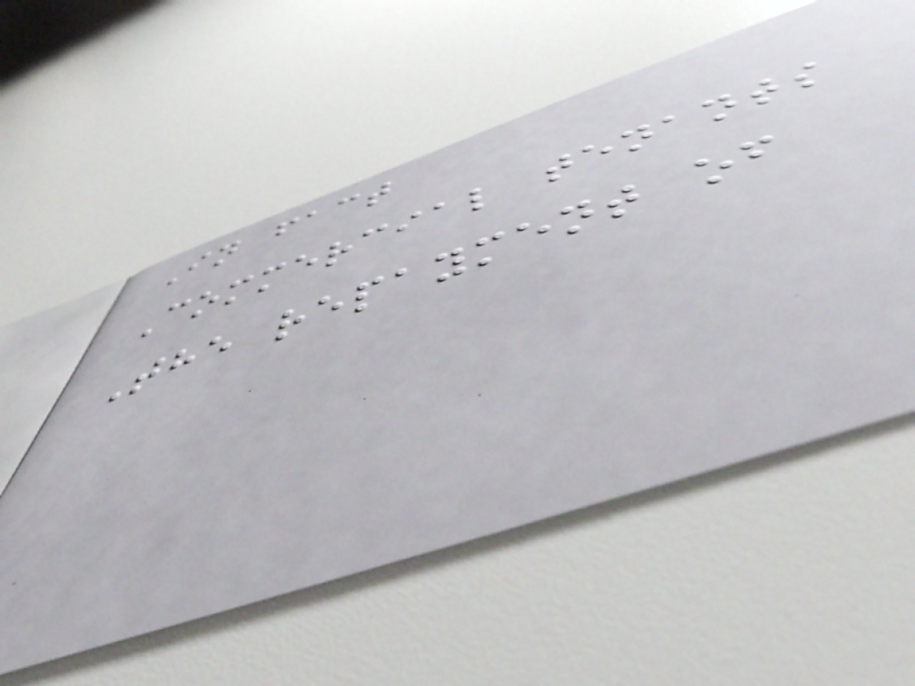In fact
Commercial tenants
The repayment of
